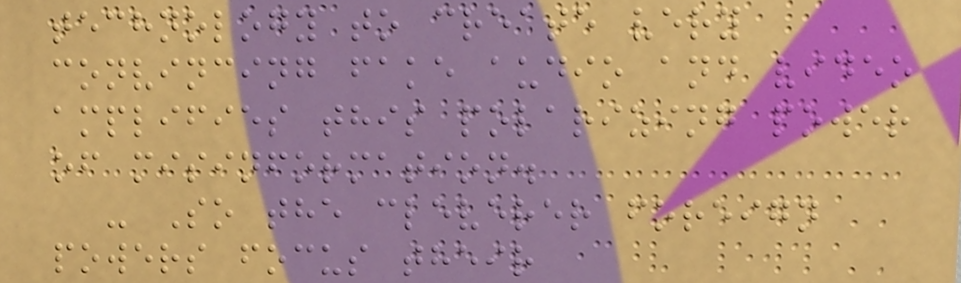technology to create very
convincing fake audio and video
amplifies this polarizing power
of misinformation.
- So the cleverer foreign
powers focus their
